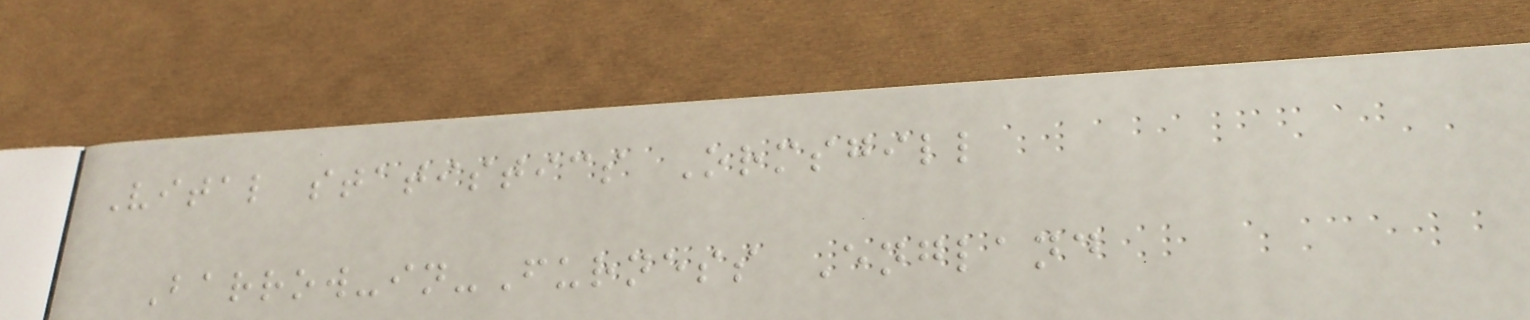Vital statistics Ormsgill
Barrow-in-Furness England
